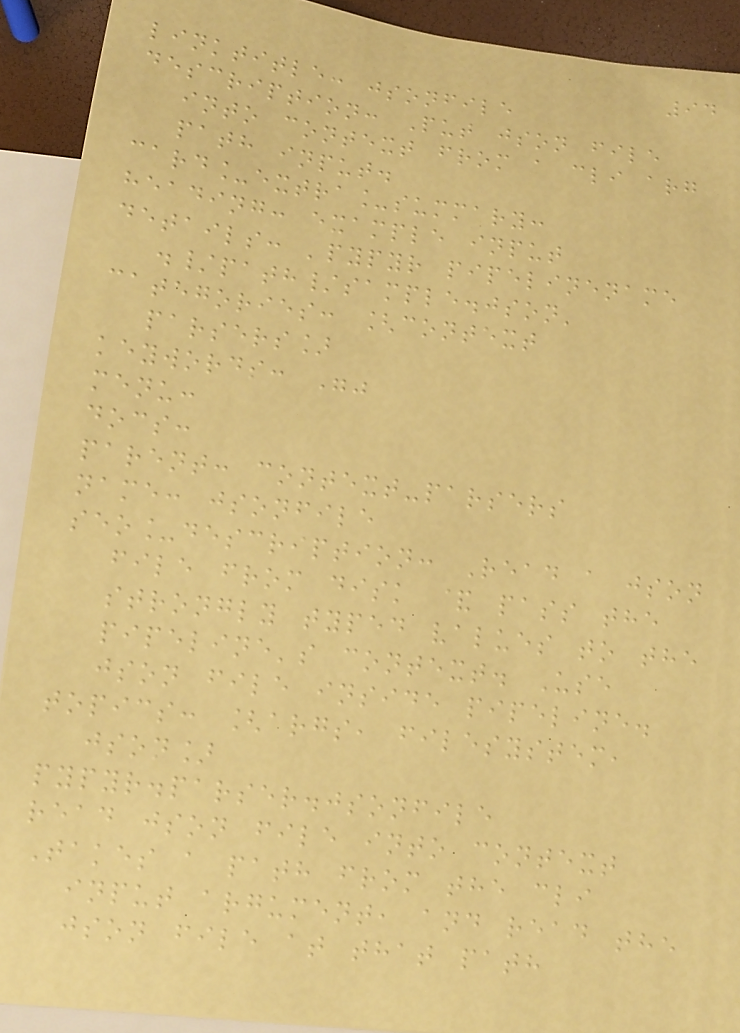94
linktitle: jsonfile
description: Put json file
into context from a cli arg
path input.
card_extra_summary:
heading: example input
details: 'pypyr pipelinename
./path/sample.json'
categories: [context
parsers]
keywords: ""
menu:
docs:
parent: context-parsers
name: jsonfile
seo_description: Read a json
file from disk & pass the
strongly typed values to the
pipeline's context. Use
json file inside pipeline.
topics: [args, filesystem,
json]
pypyr.parser.jsonfile
read json file into context
Takes a path from the cli
input argument, and read the
json file at that path
